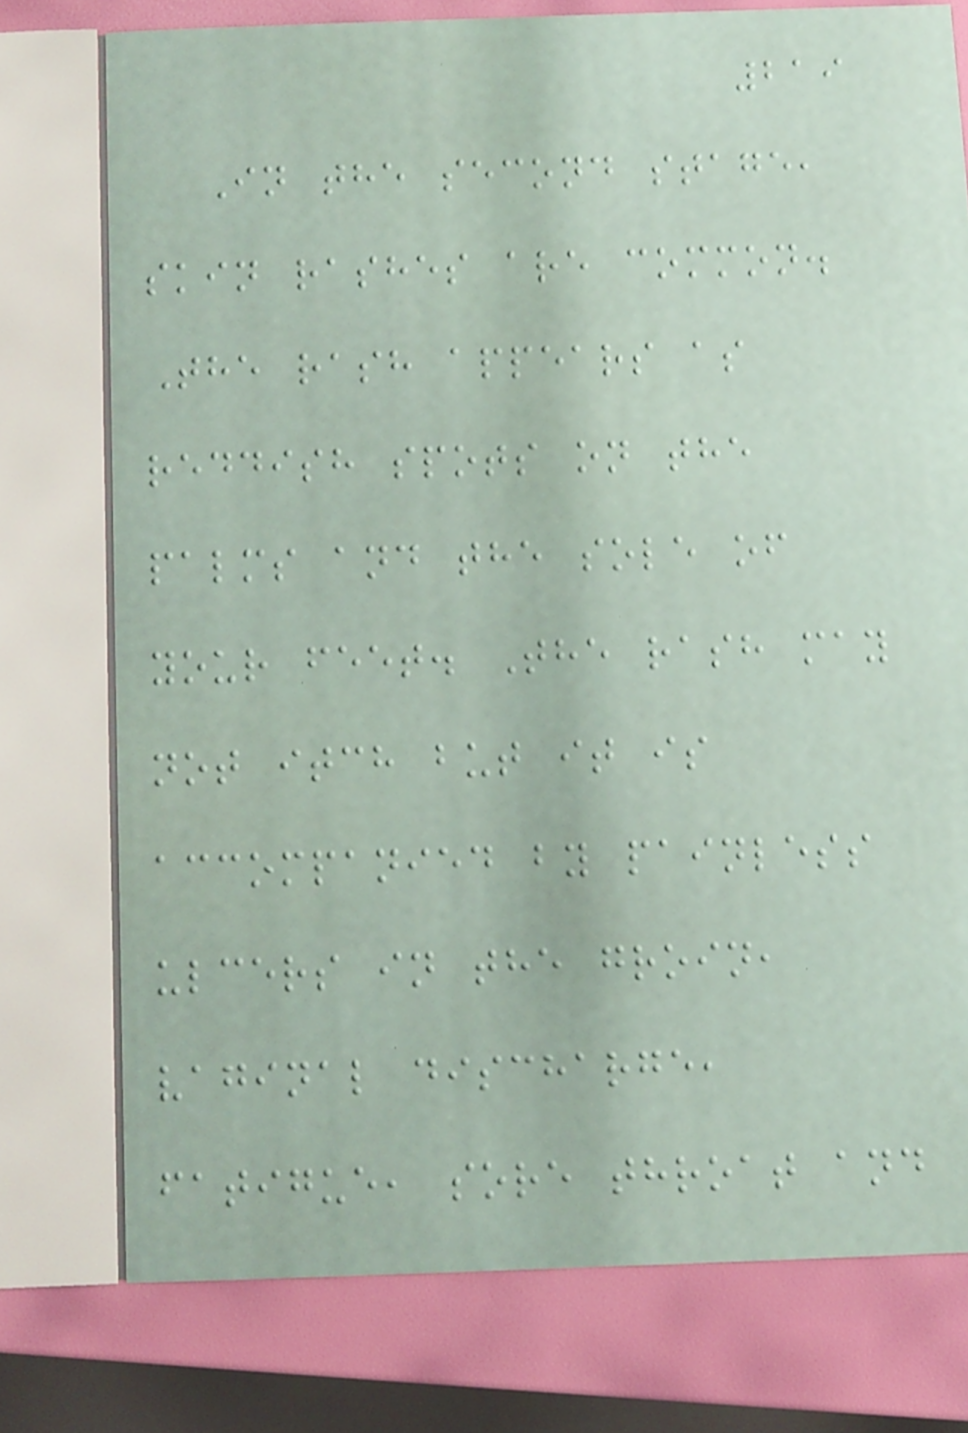219
In the second stage,
skin rashes are common.
The rash appears as
reddish spots on the
palms and the sole of
your feet. The rash may
not itch but it is
accompanied by painless
ulcers in the groin,
vaginal discharge,
fatigue, sore throat and
